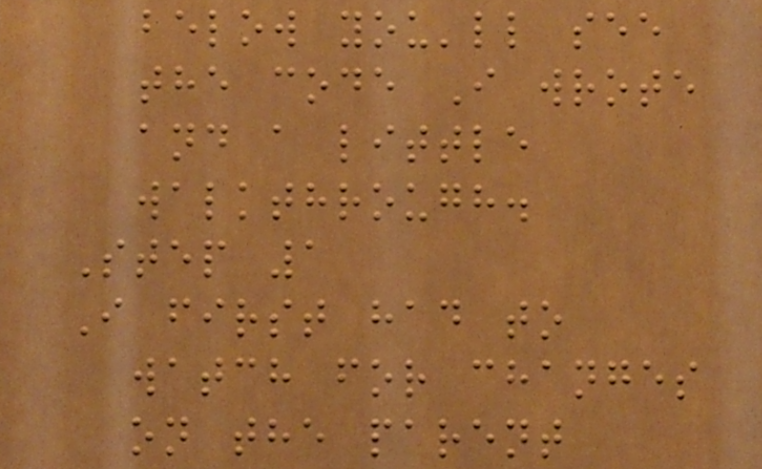below you'll see
the code I wrote
and a little
walkthrough.
Step 1
I first had to
watch for changes
on the parent
